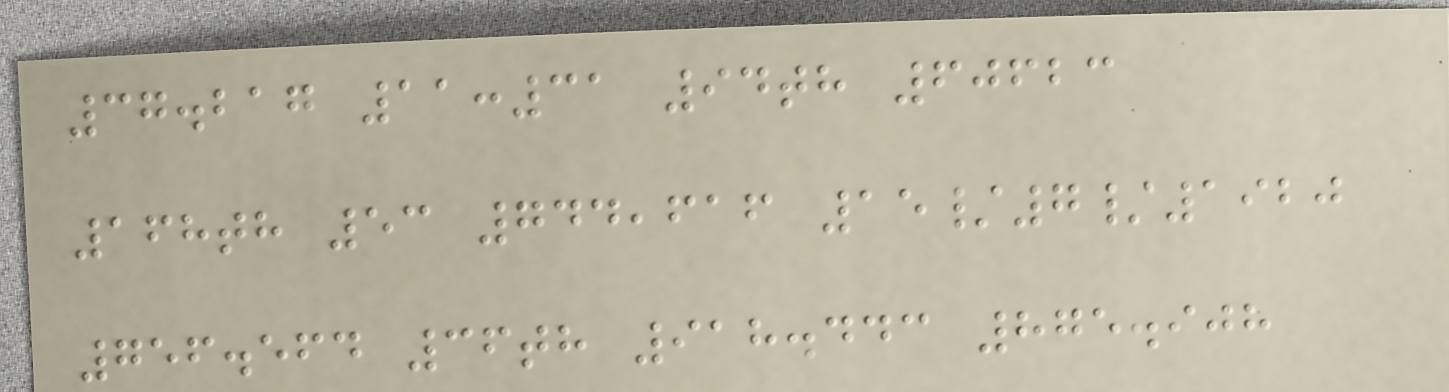37.217 11:31 94th 60623
168th 53 744,616 15/7/1920
756.564 36th 918.443 875.908
